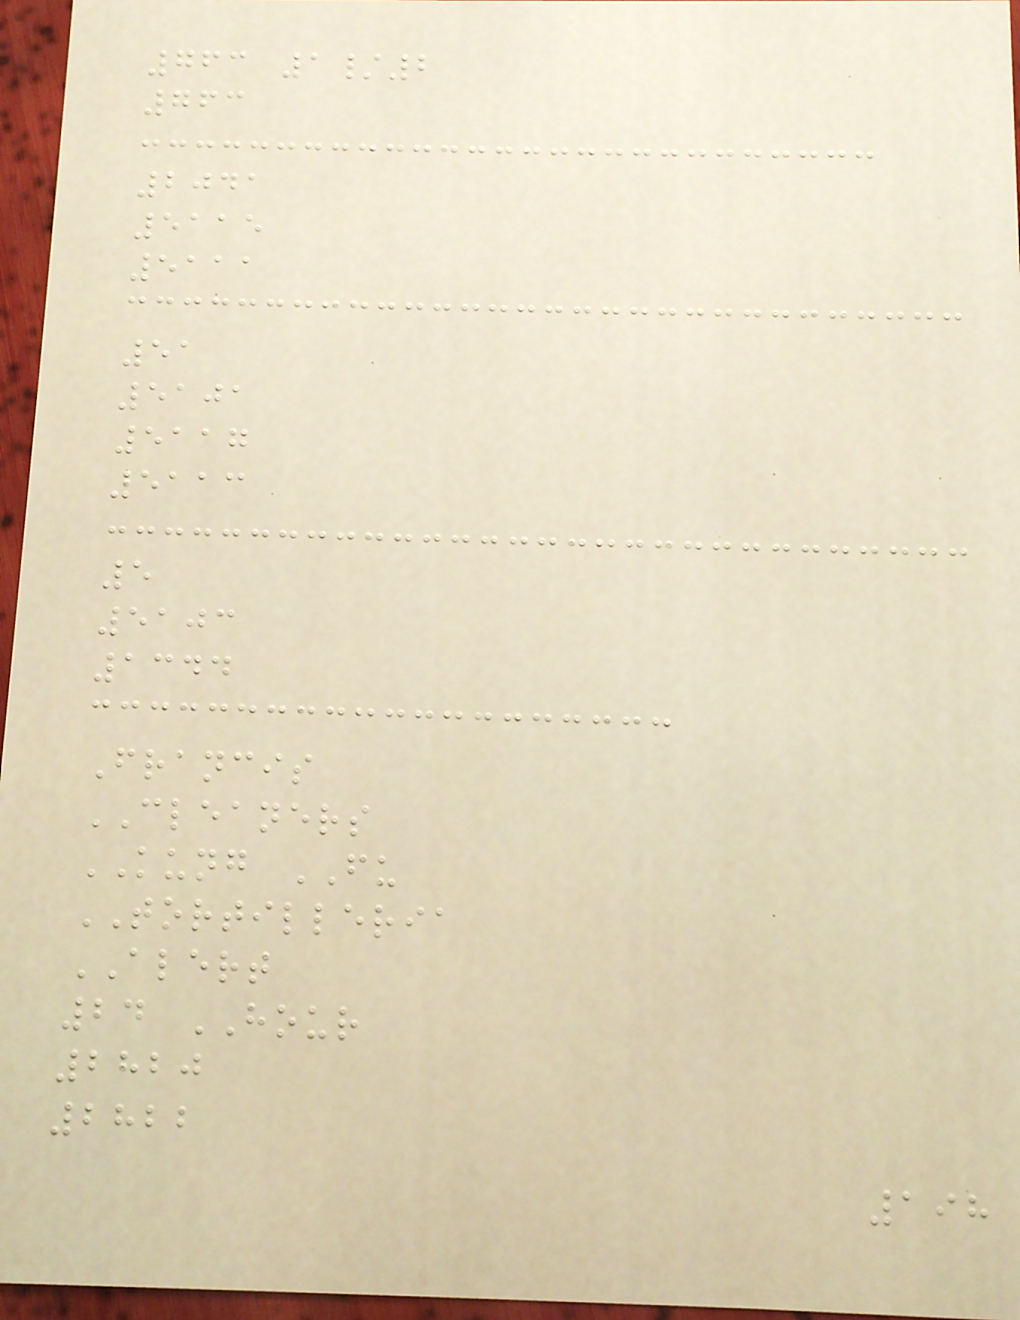763 1/2
763
2041
5115
5111
51
5101
5117
5113
5
5103
1344
Francis
CLEANERS
KUNG FU
TORTILLERIA
ALERT
24 HOUR
2820
2822
198
